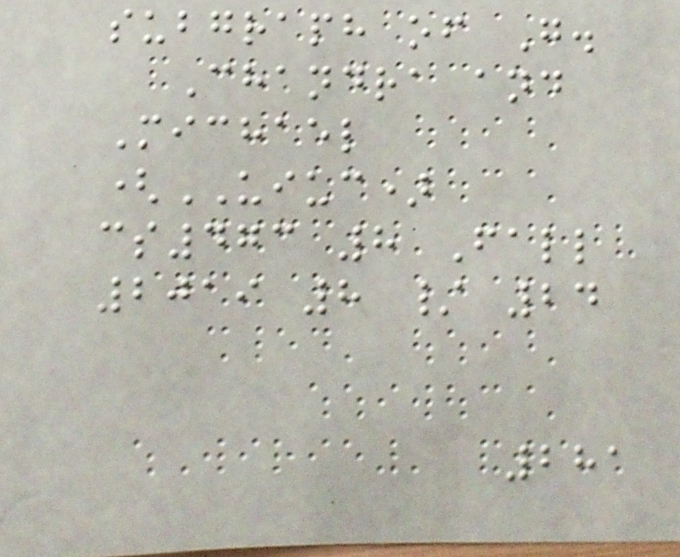subgraph of G.
Chandra and
Michael
(UIUC)
cs473 8 Fall
2019 8 / 24
281
